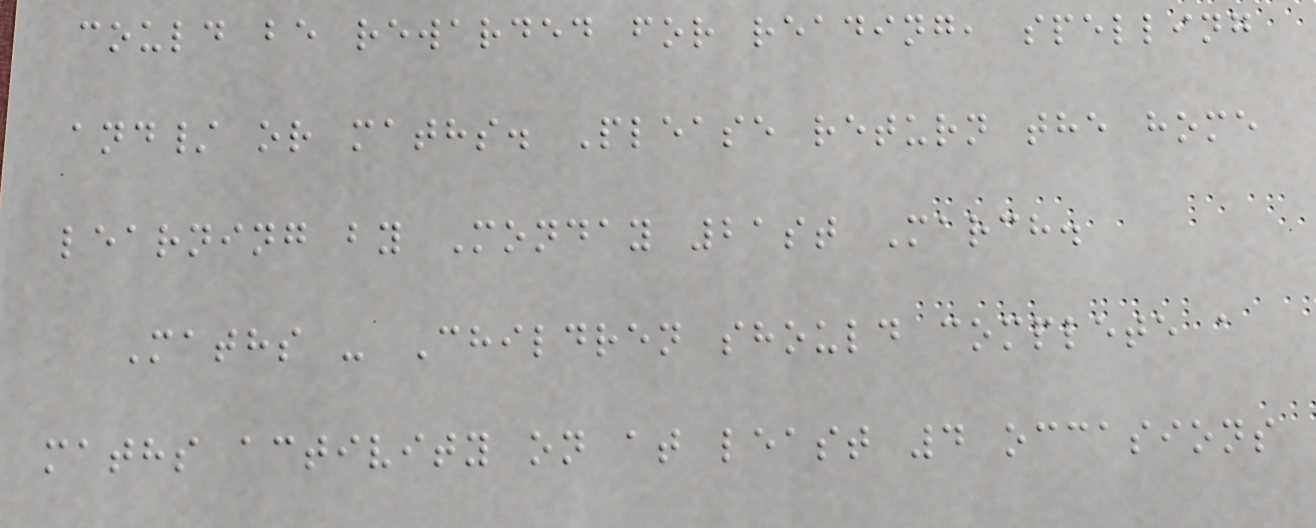could be rewarded for reading, spelling
and/ or maths. Please return the home
learning by Monday 21st March.
Maths - Children should complete a
maths activity on at least 4 occasions
